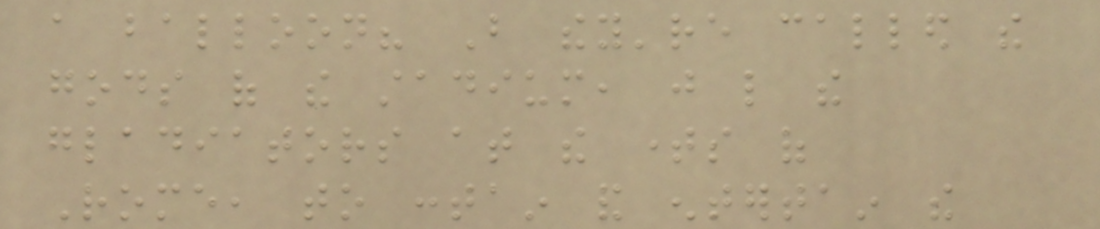a balloon? But they're called the
gods of the stadium, just like the
gladiators at the times of
Rome, to contain and entertain the
